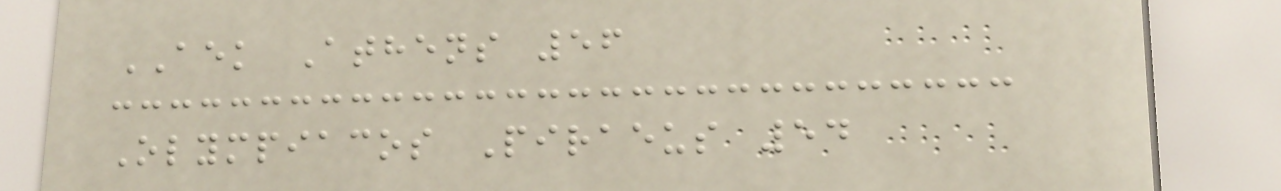AEK Athens 56
Olympiacos Piraeus 54
